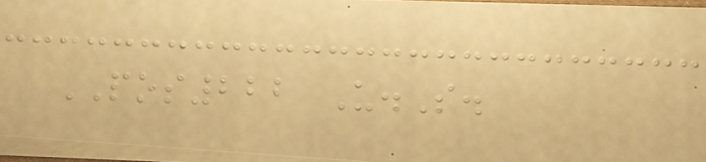POS222 U.S.
